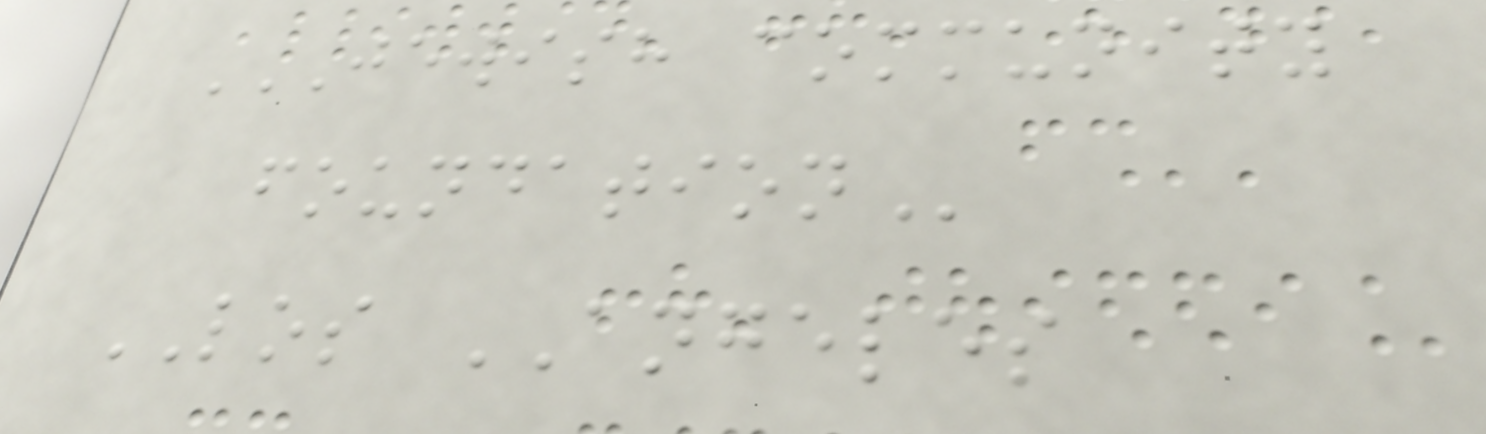JEWISH COMMUNITY
FOUNDATION
LOS ANGELES
